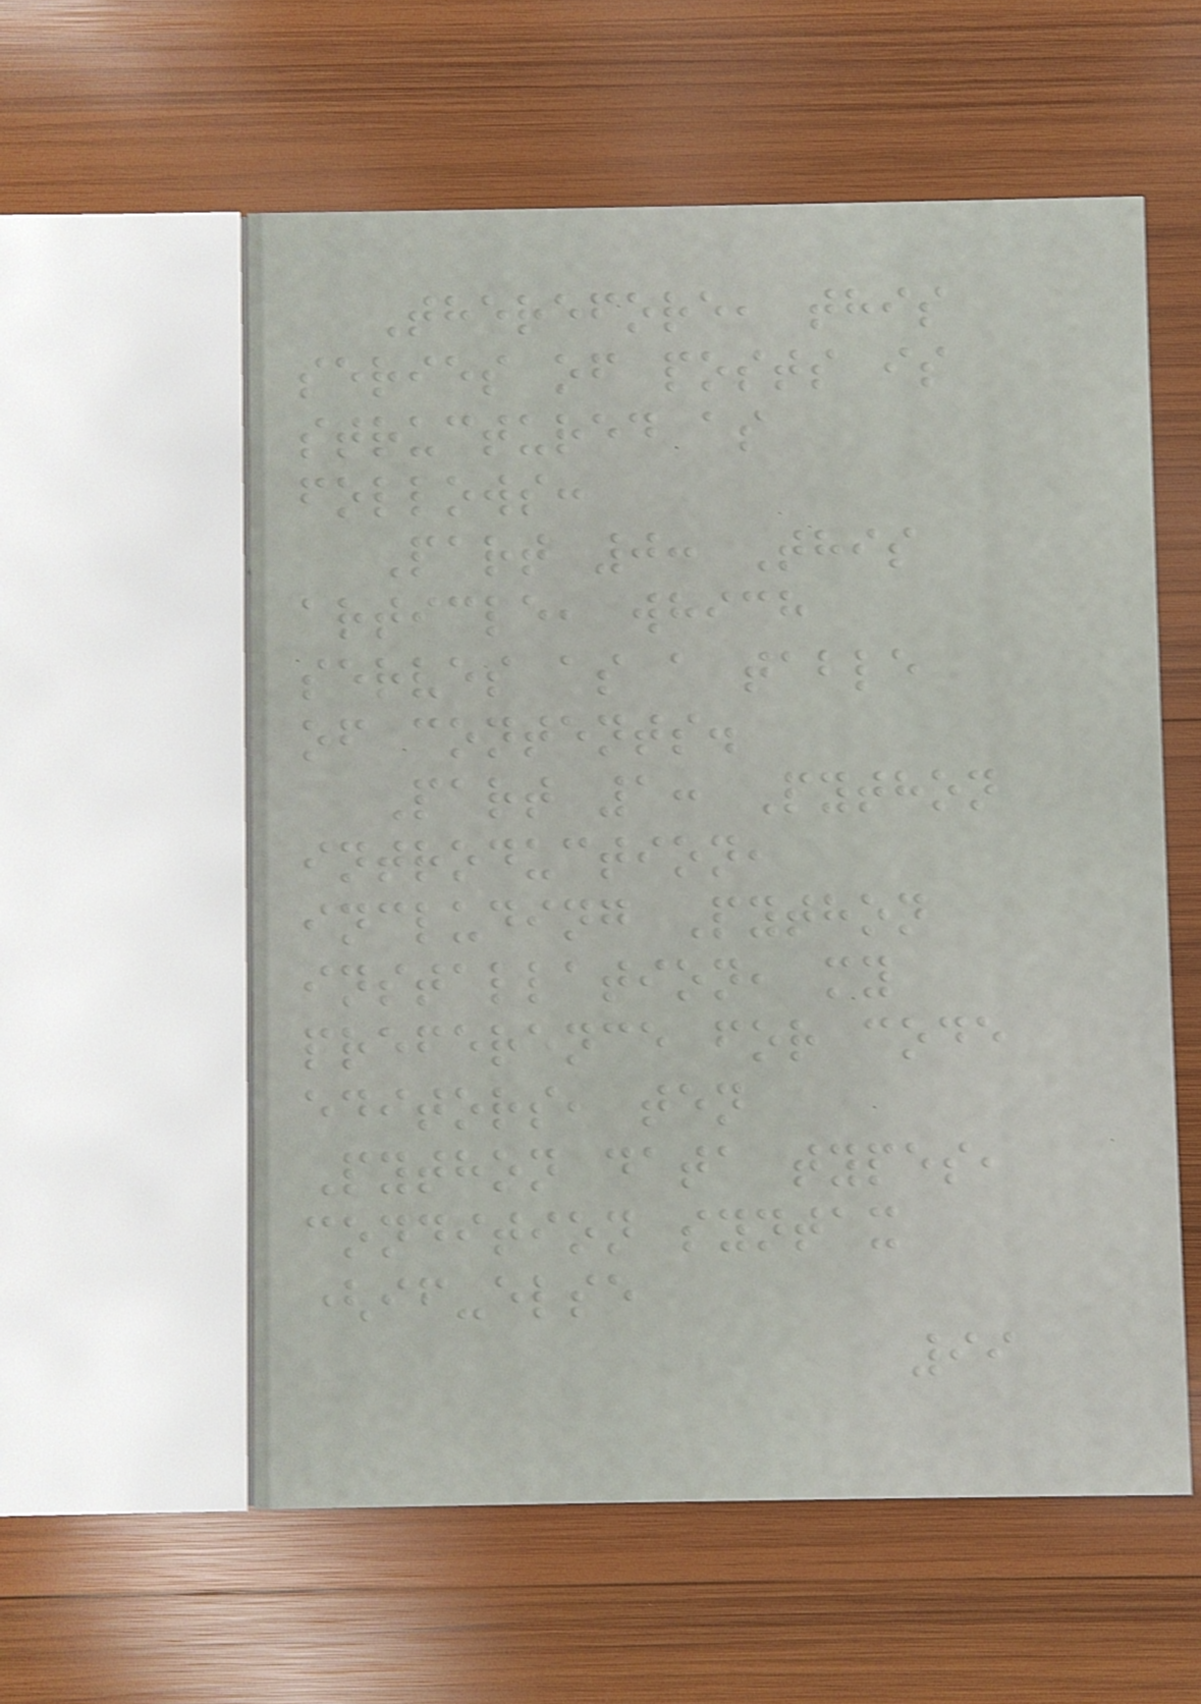Therefore, this
series of posts is
structured as
follows:
Part 0: This
article, which
serves as a table
of contents.
Part 1: Python
introduction,
including Python
installation, my
preference for code
editors, ten
Python data types,
condition syntax
(if-else
99
